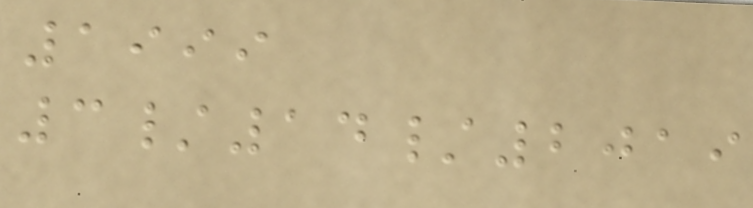1999
3/14/2019
